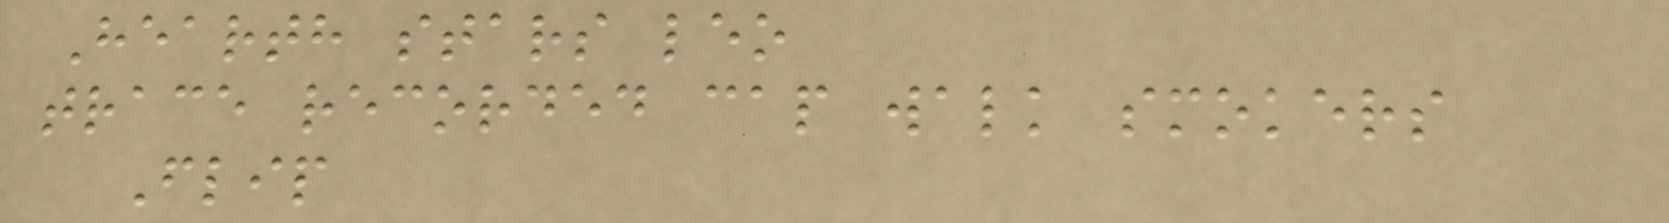Hearth stars leo
trace recorded cap walk smokers
Flip
